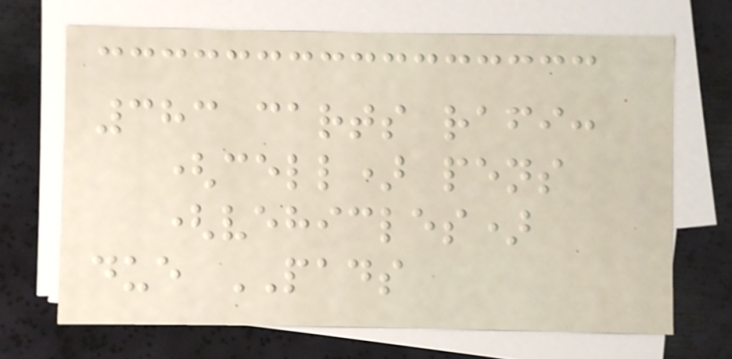383 carts rafi:
(cell) pens
(vehicles)
due PADS
